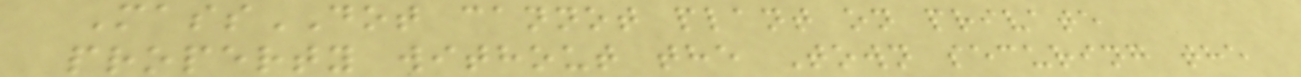MassDOT cannot plant on private
property without the Town securing the
